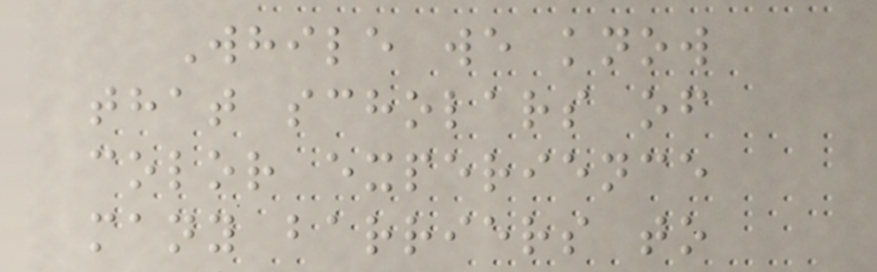While we know
that scholars of
color experience
many barriers to
